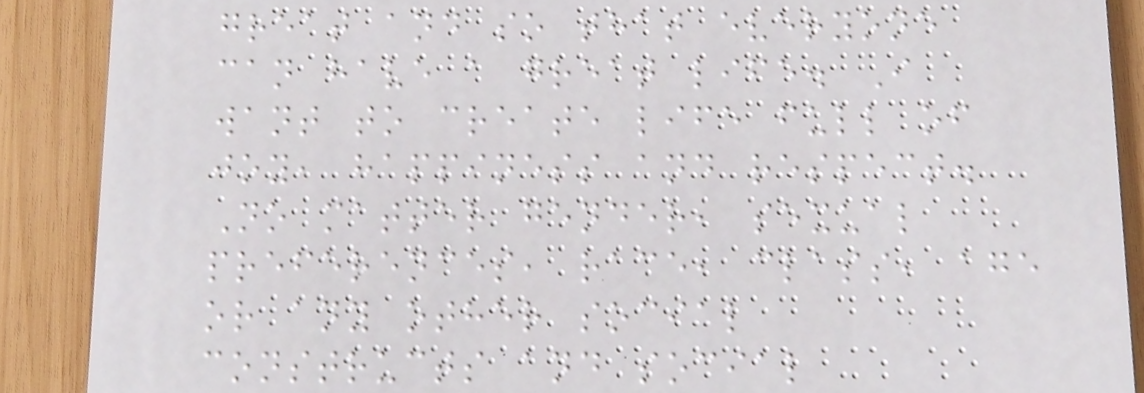great and so that everyone
can have a great life. I
want to create life full of
joy, happiness and respect.
No matter gender, sexual
preferences, race, class, age
or any other social
constructs and social
